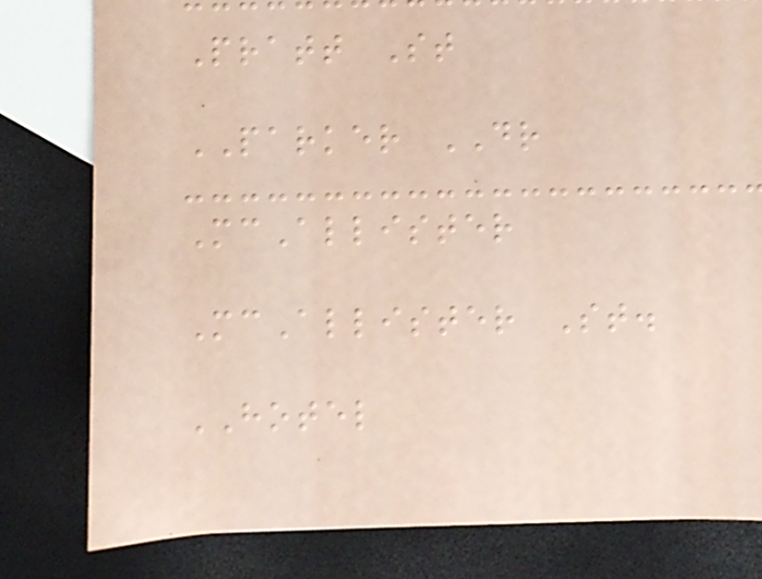Pratt St
PARKER DR
McAllister
McAllister St.
HOTEL
